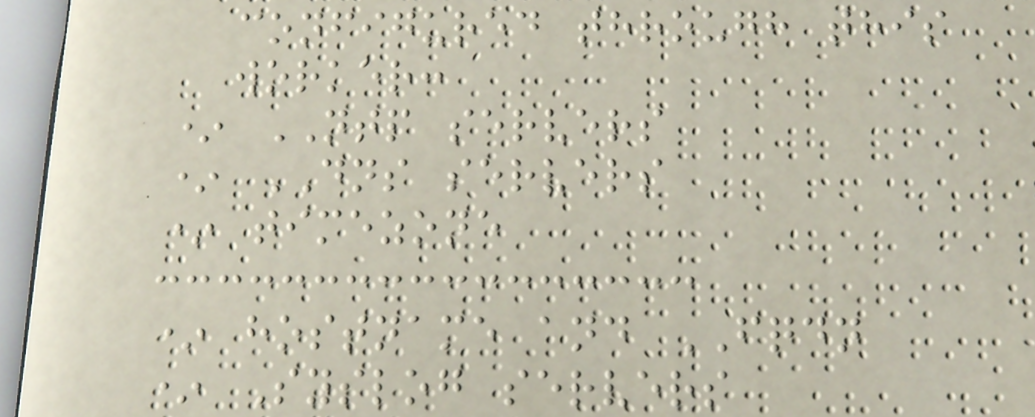configured through this
worker:
* NTP servers
* DNS servers
* timezone
* hostname and FQDN
* Syslog servers
